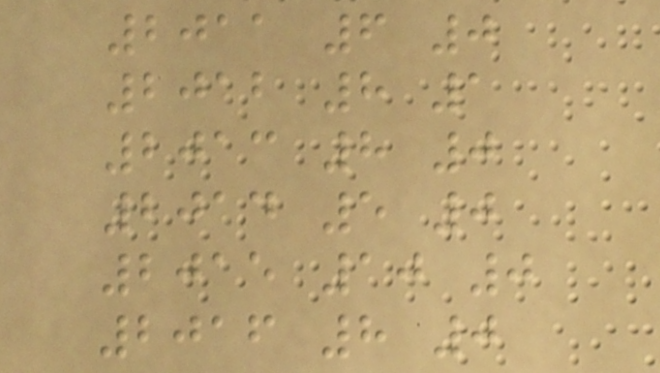2011 6 0
2012 8 1
2013 8 0
2014 5 0
2015 10 0
2016 8 0
